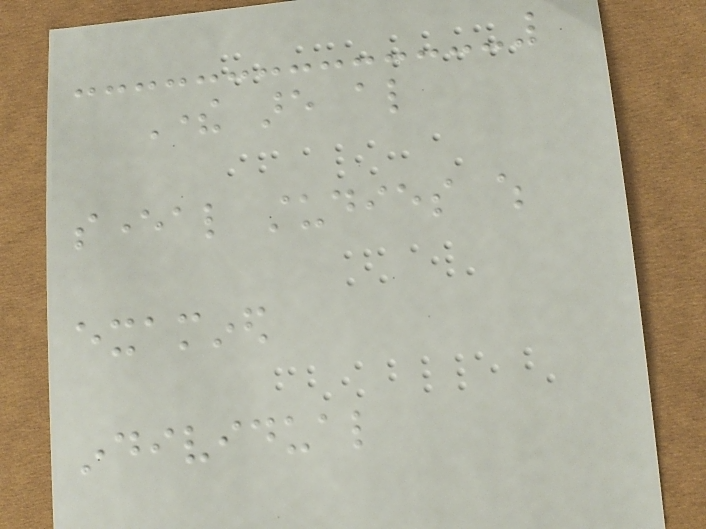There are also
several studies which
examined
individual
